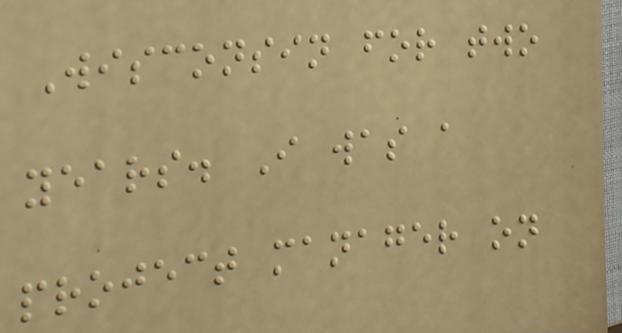Wisconsin for two
years. I was a
project manager on
